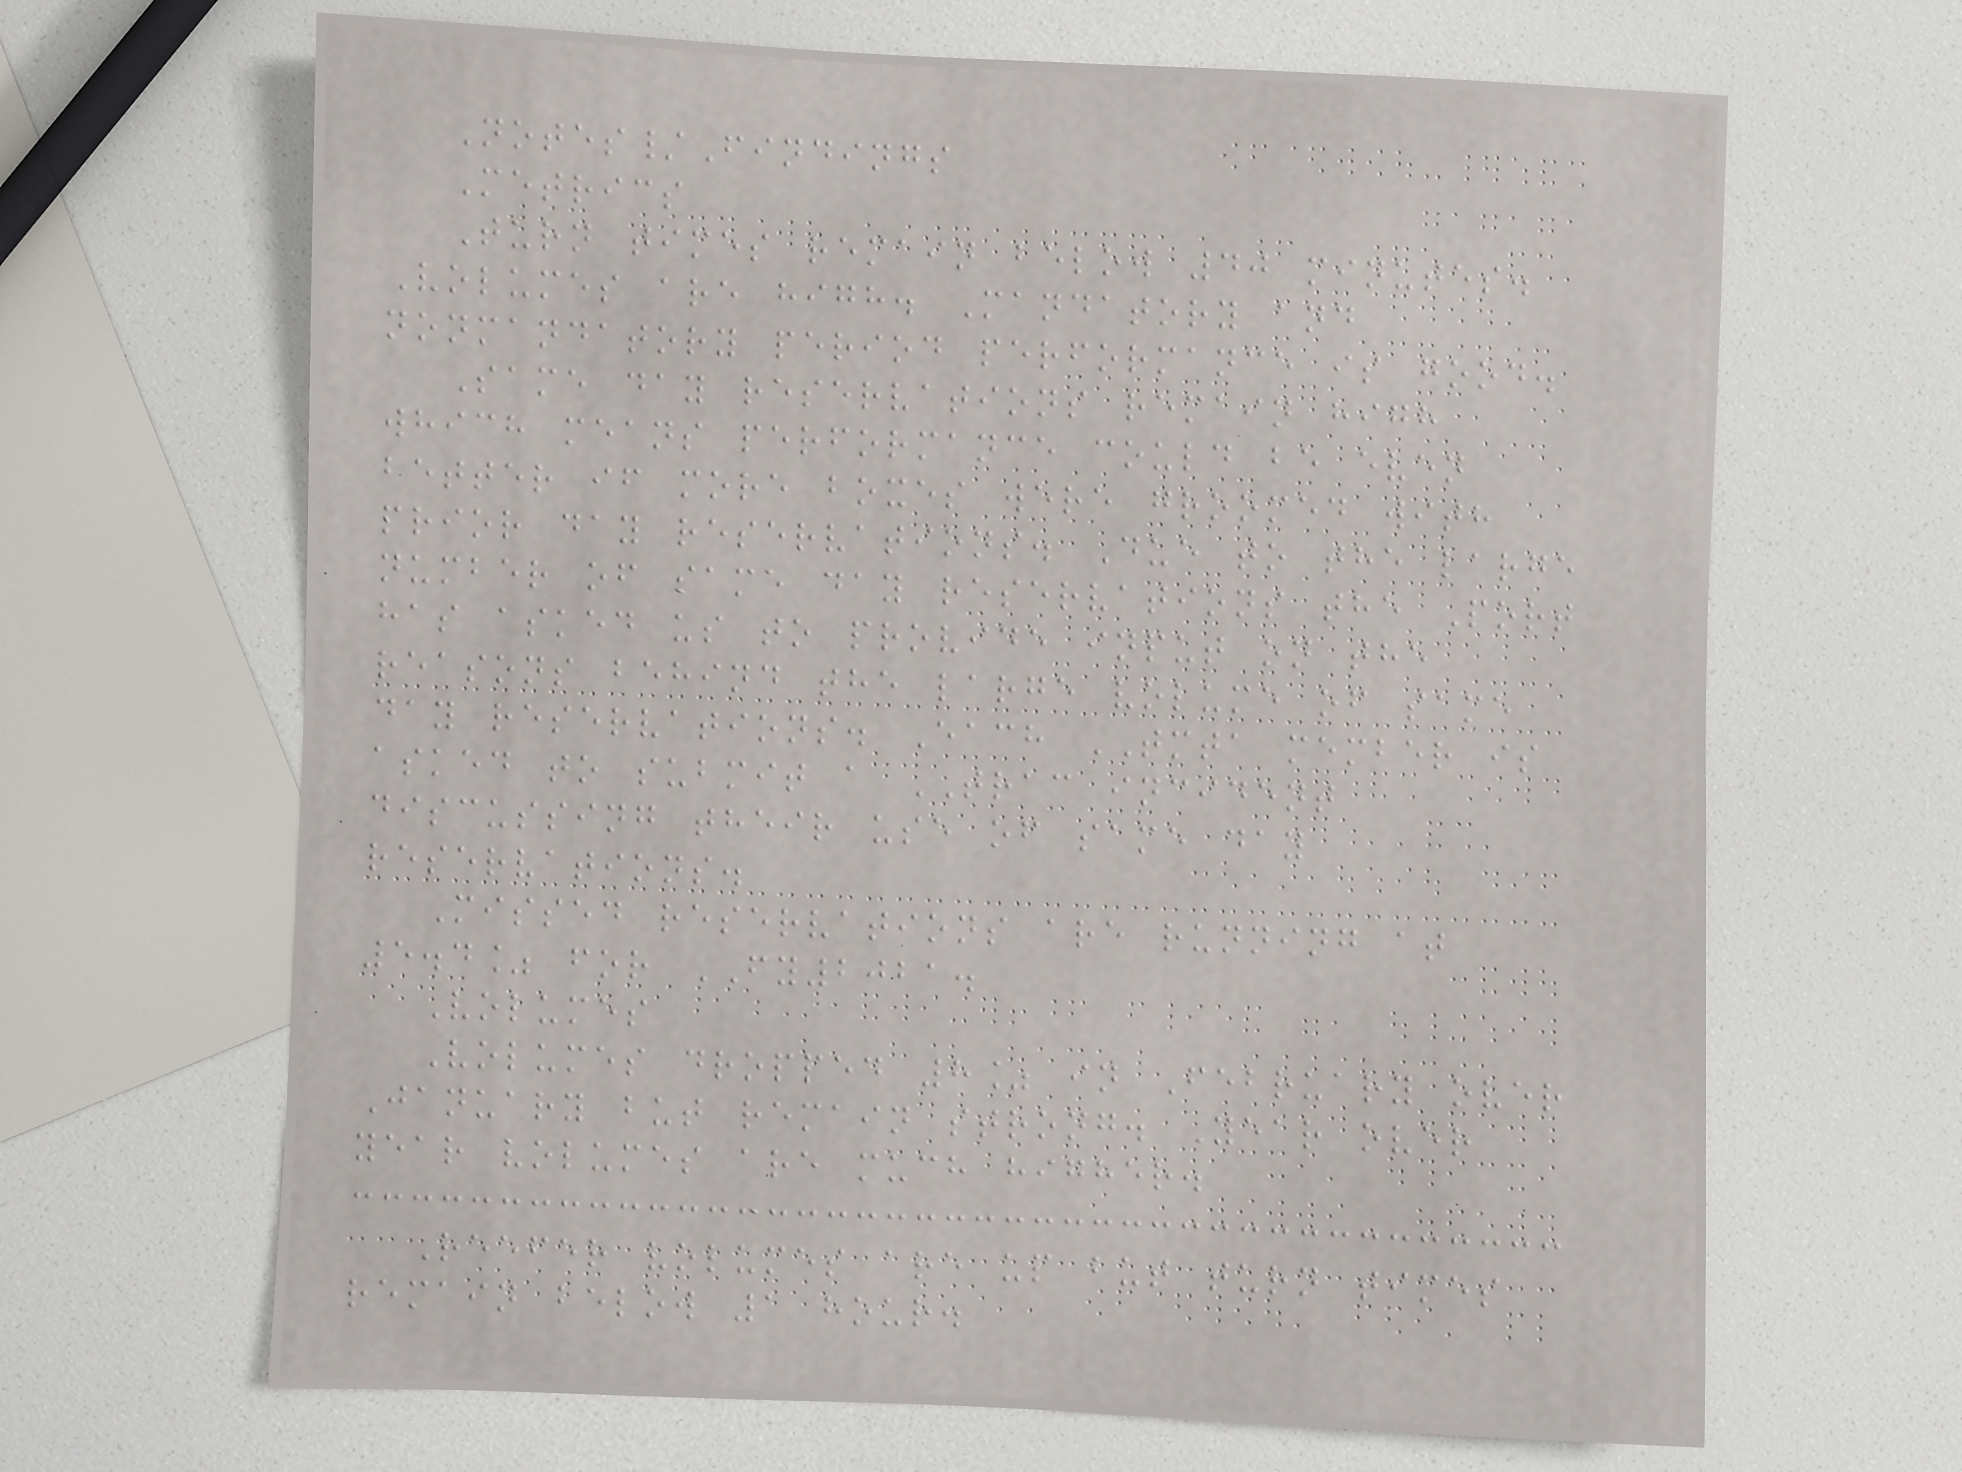Notes/Findings
Metrics
Turn times remain below 40 minutes.
Volumes are high. Mandatory and
nonmandatory period performance is good.
Same day reservations remain high
which means performance could be even
better if more boxes were groomed with
prior day reservations. Due to the large
number of same day reservations the Port
has asked us to provide input on the
reasons behind the large volume of same
day reservations. Each TMTA member is
asked to submit a TRAC incident
discussing their use of same day
reservations.
Missed reservations are running at
5.4% for FY2021.
Volumes
Volumes dropped 8% in February over
January but remain strong. Year over
year volumes are much higher.
Reefer volumes are up but turn times
remain below 1 hour.
